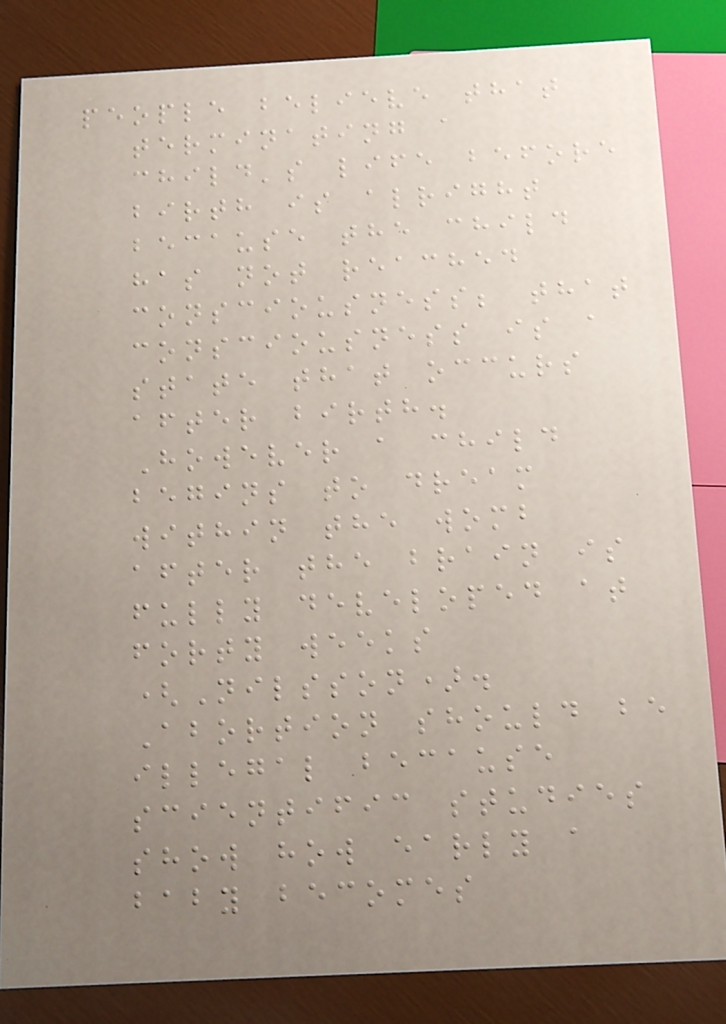people believe that
terminating a
child's life before
birth is alright
because the child
has not reached
consciousness; that
consciousness is a
state that occurs
after birth.
However a child
begins to dream
within the womb
after the brain is
fully developed at
forty weeks
(Nilsson).
Abortion should be
illegal because
scientific studies
show how early a
baby becomes
